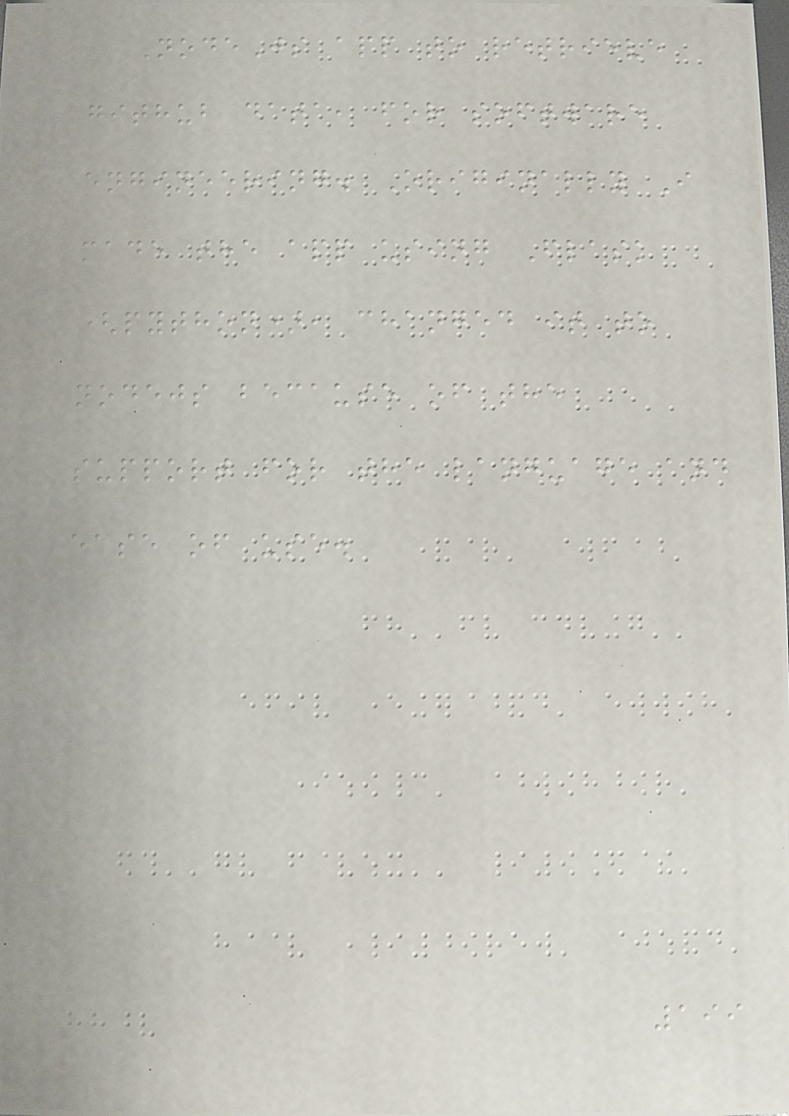NodeJs app to retrieve
github data, for software
engineering. Originally I
made the app using Flask
(python), changed it to
nodejs because of the
support for the language and
ease of use.
199
